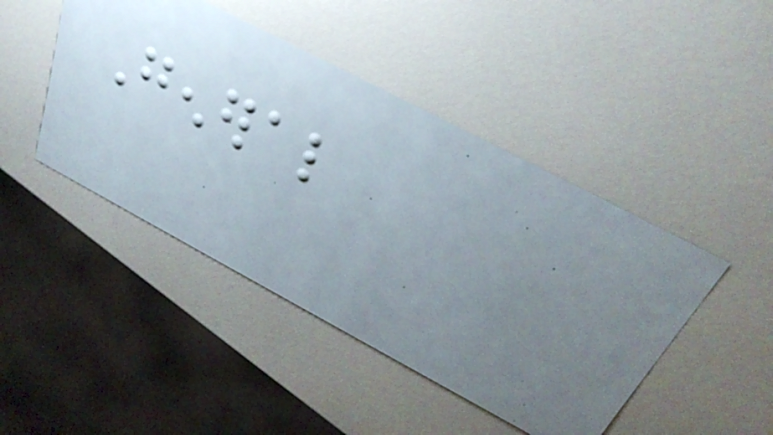General
